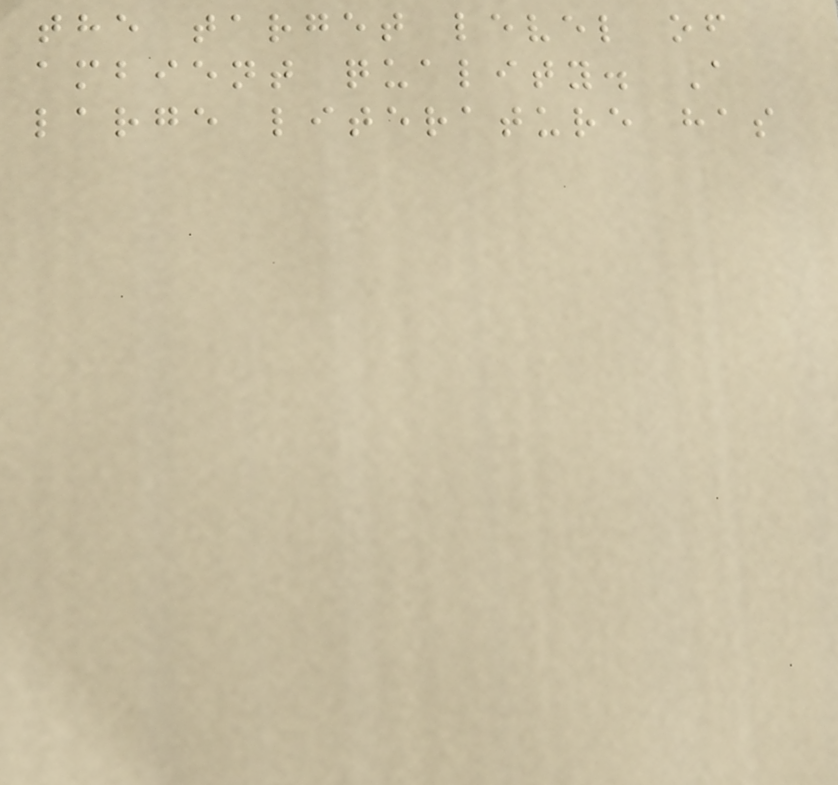the target level of
ambient quality. A
large literature has
